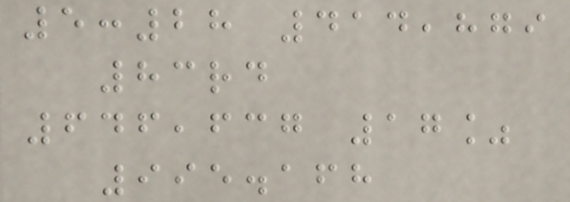5:28 414,879
83rd
646,637 17%
995.168
